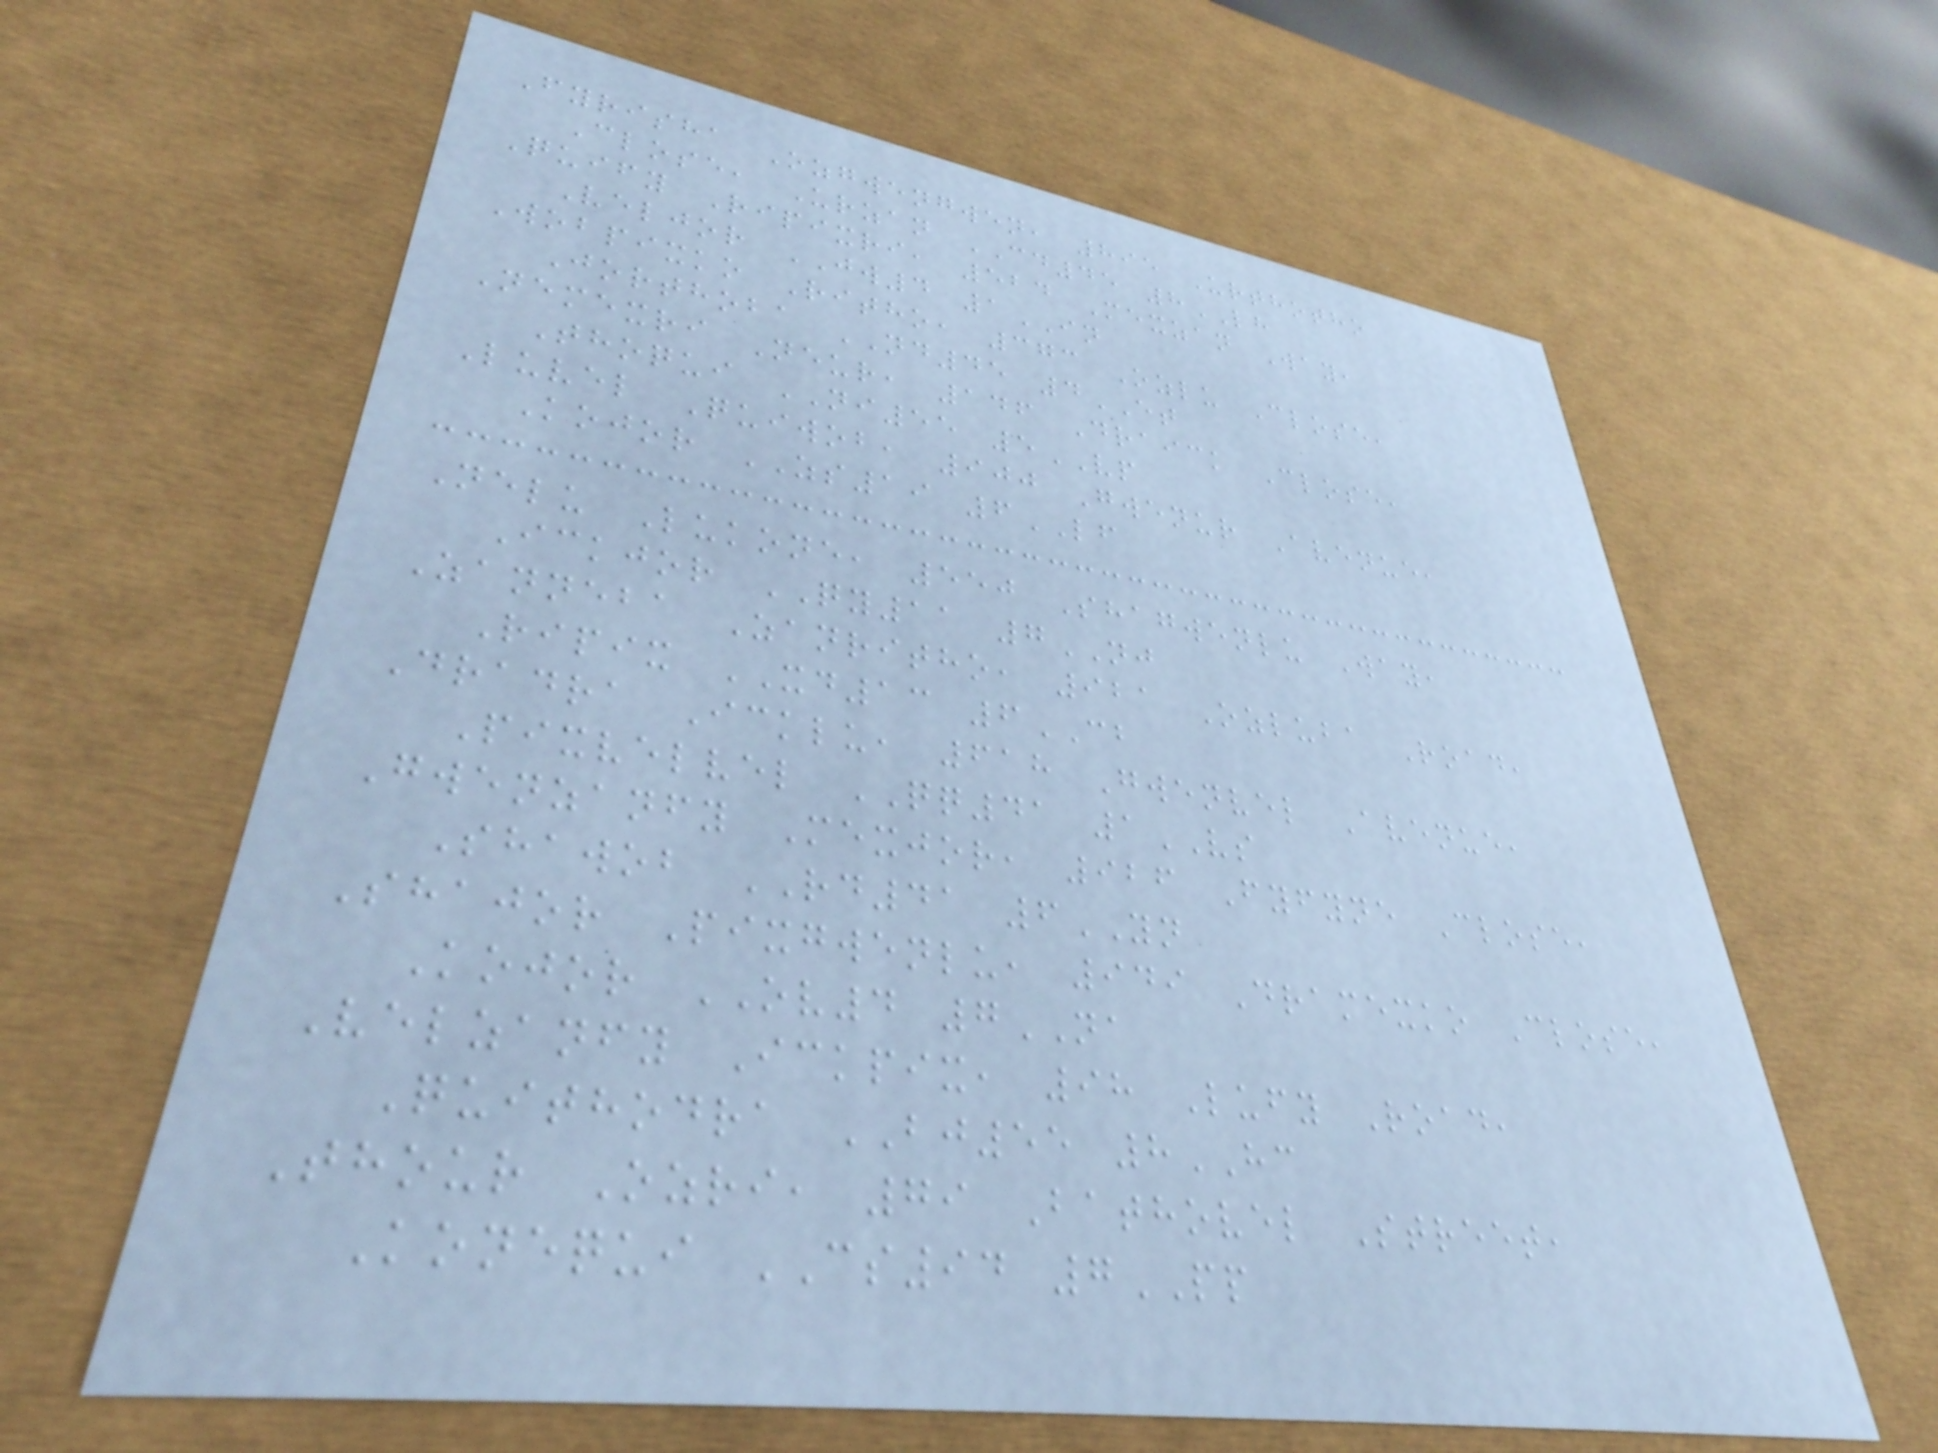Fyrisha Ozgwengwen, 895 Urthotho
Close, Urzan CD45 8LH
Quify Ripixri, 524 Mexzan Way,
Veljor JW4 1IN
Wobpixko Ritho, 373 Ozlu Close,
Jorthoba ND45 4ET
Nemexri Neur, 146 Draick Close,
Thoqui NI55 5VP
Luvel Quiwob, 900 Gwenur Avenue,
Kojor ZS19 6LF
Nelu Lukone, 550 Shagwenlu Way,
Ickjor QY11 7NJ
Zanneba Zanritho, 921 Ozluba Road,
Ripix XD13 6CB
Dradra Icklu, 618 Gwenvel Avenue,
Pixvelvel QQ41 1VS
Gwenzanfy Mexjor, 926 Fyfyne Close,
Shawob RD41 6YN
Shajor Pixgwenlu, 949 Dramexko Close,
Kojor OV4 7NA
Velzanfy Ickpix, 98 Lufy Road,
Quithodra BJ55 8HC
Thour Ozri, 79 Bathovel Street,
Konequi CS94 7PP
